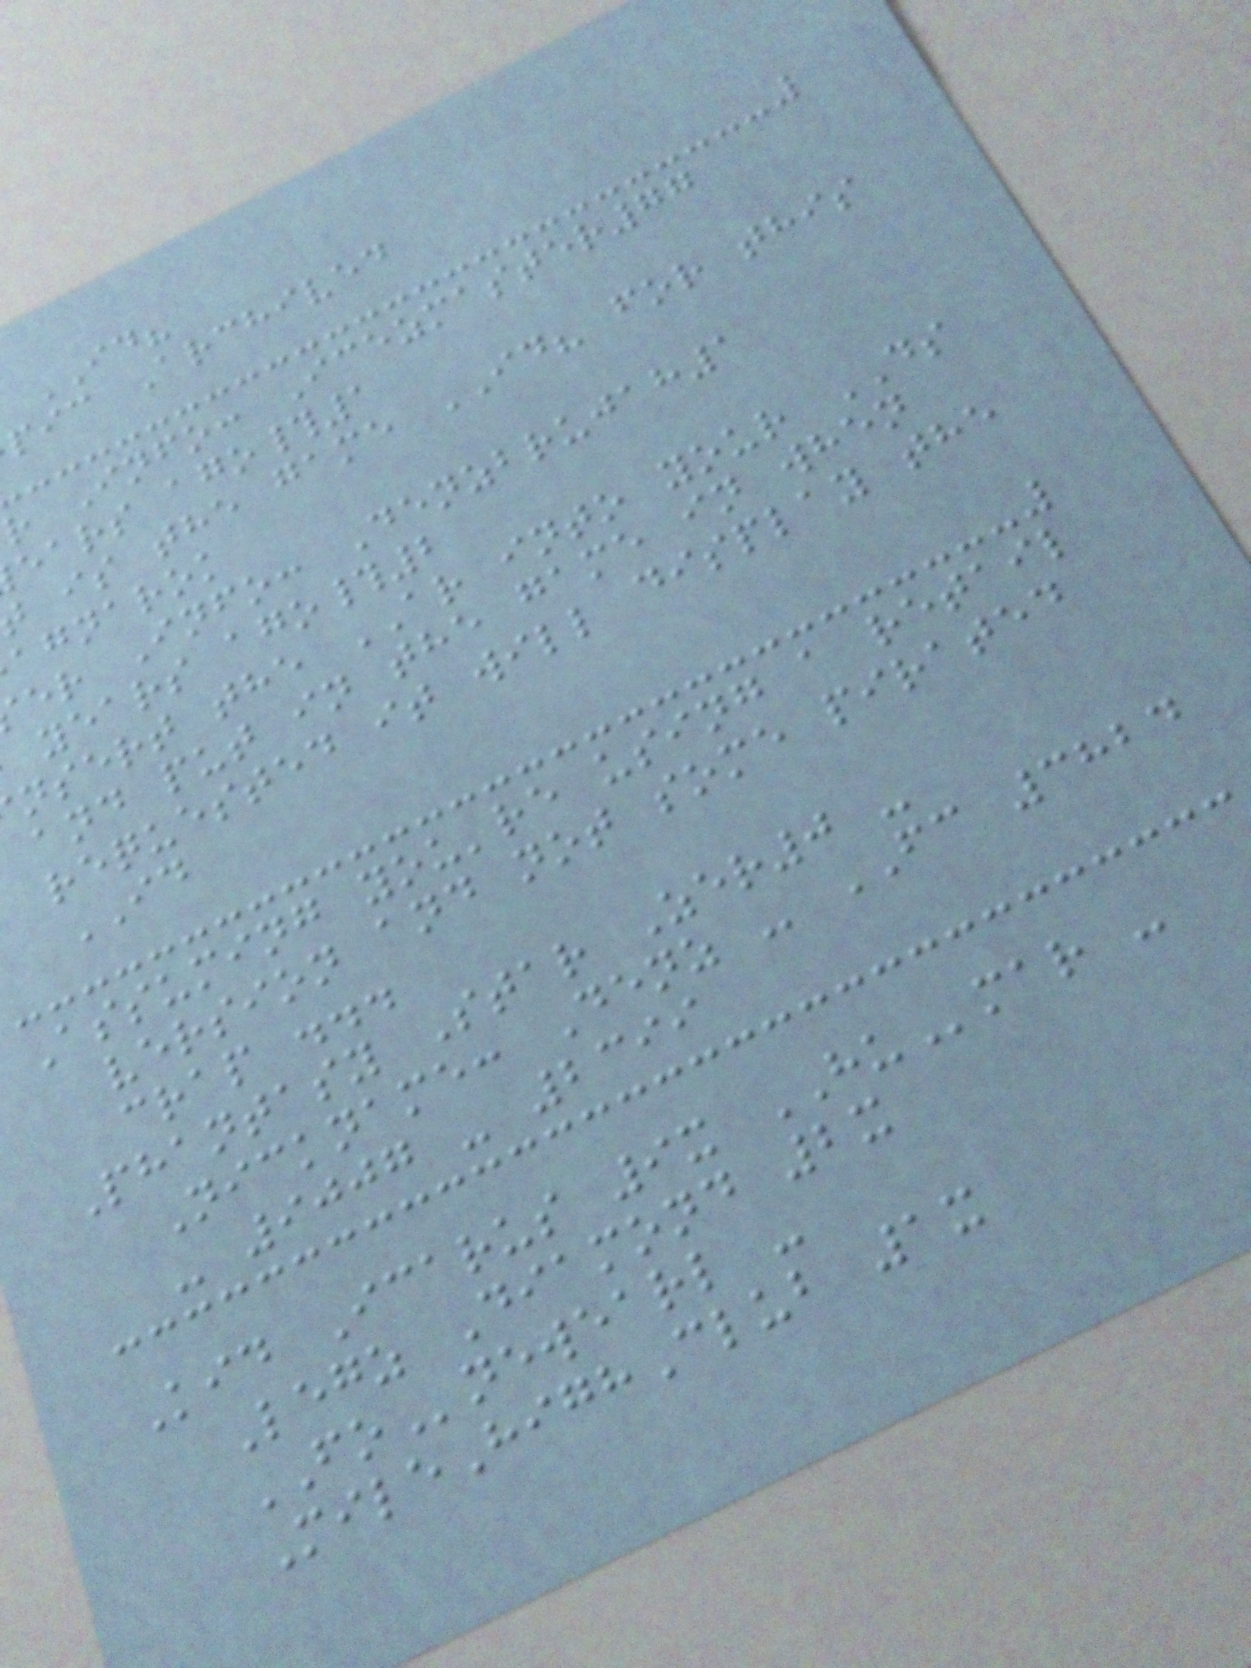ID?
pic Archived
r Info: Icezmaster77
ears ago#1
is the game ID? for this
agnarok
er Info: Denzbrujah1
years ago#2
nsert the AR into your DS
and put in the game in when
requested it will display the
ID
Assuming you're using a retail
version and not some pirated
crap ...
Phantasy Star Zer0 -
Nickname: Denz - FC 3824
- 9007 - 2399
Kid Icarus 9x HUmar -
Legz Diamond 2x
FOnewearl -
MileHighClub 1x
